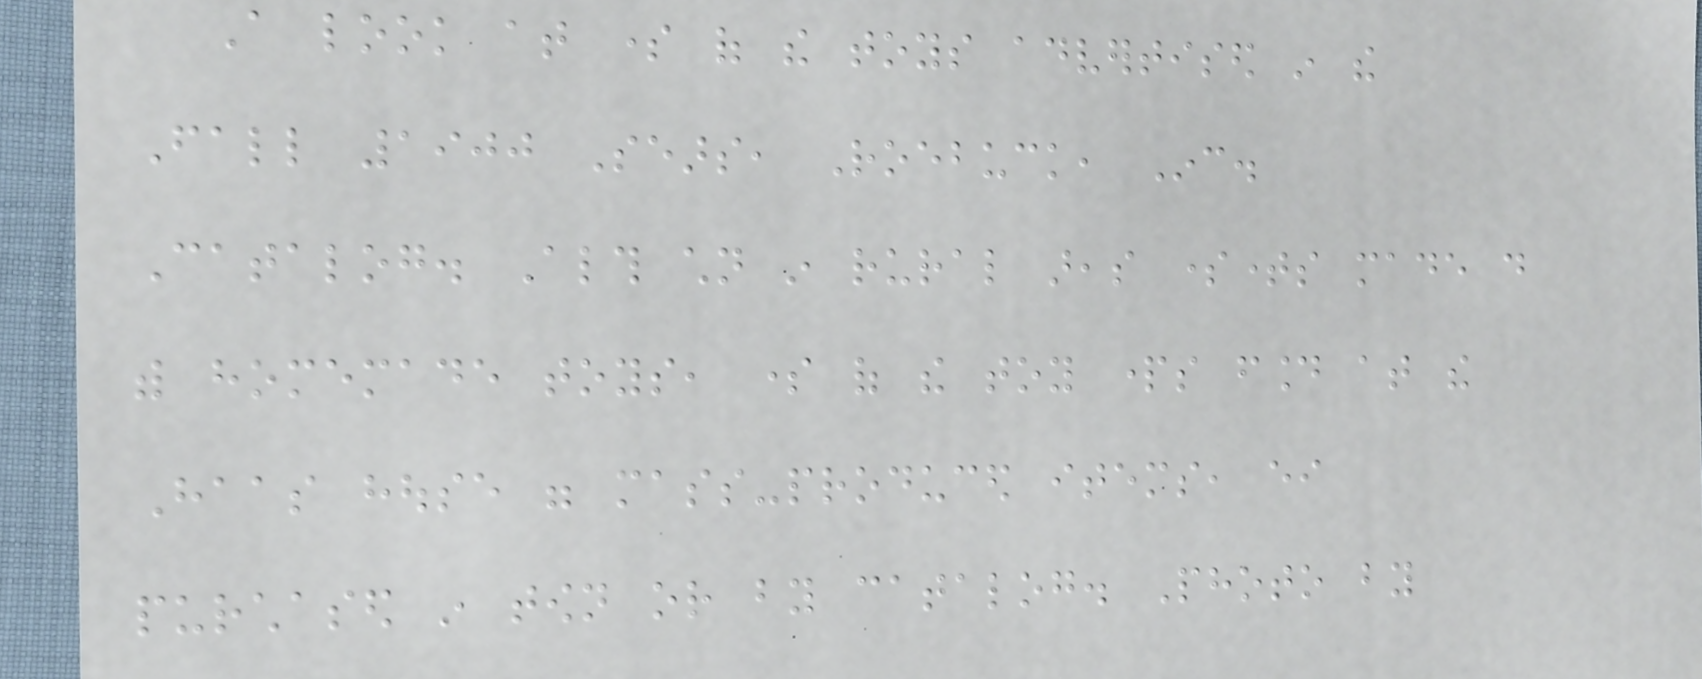A look at some of the toys advertised in the
Fall 1900 Sears, Roebuck, Inc.
Catalog. Although children in rural areas sometimes made do
with homemade toys, some of the toy parts found at the
Haas house were mass-produced items, either
purchased in town or by catalog. Photo by
